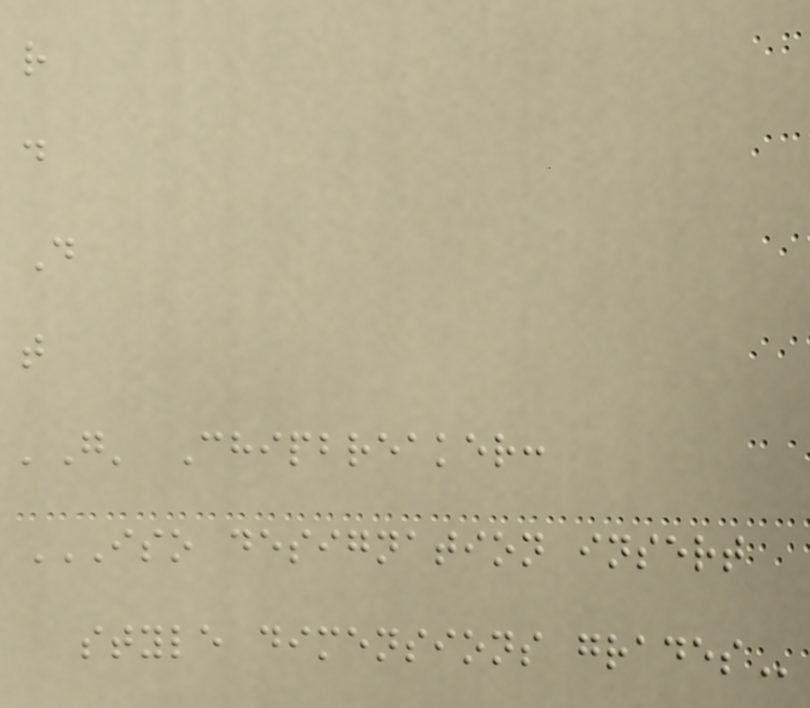r
d
D
t
'G' Chipbreaker:
ISO DESIGNATION INSERT
STYLE DIMENSIONS GRADES
